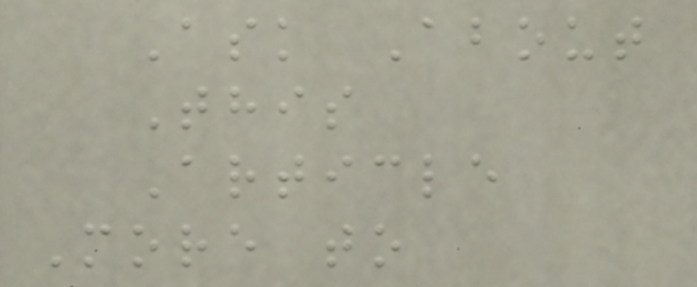Ask About
This
Article
More to
